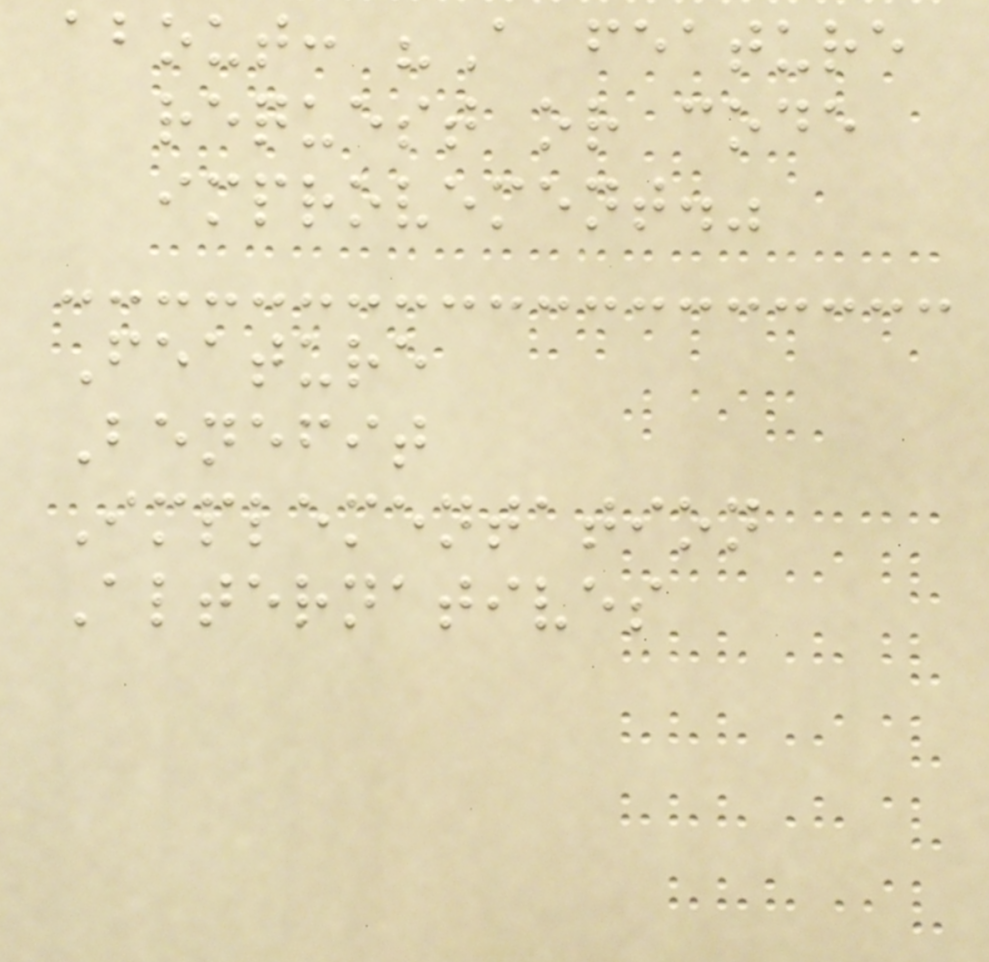about: "A feature
request or code
improvement."
Feature
Benefit
Implementation
Alternatives
